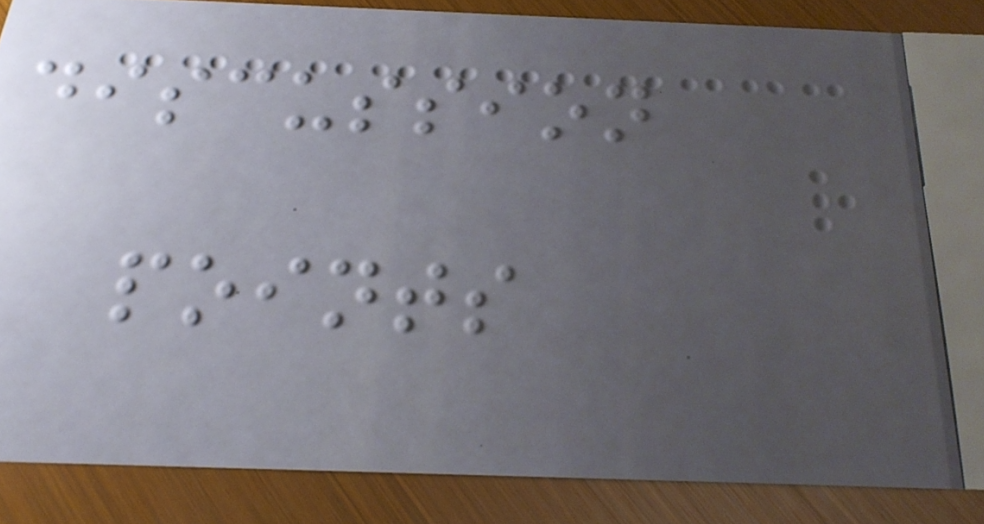discussion
points
